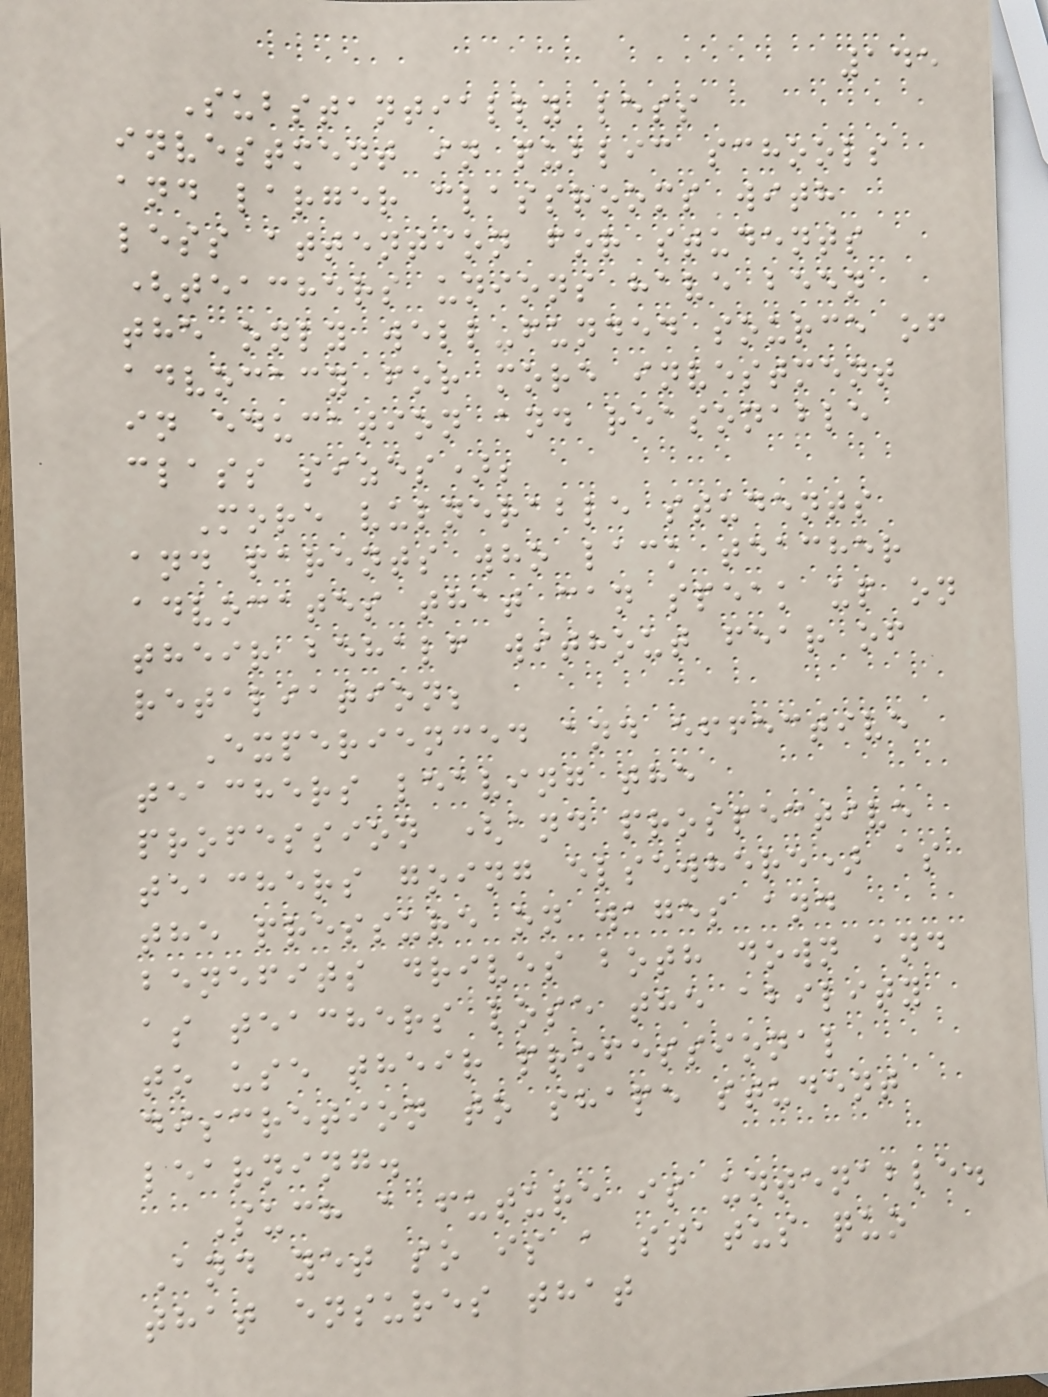145
Substantially less
investment in public schools
and larger classrooms with
less attention for students
(teachers unions have been
the only well-funded source of
advocacy for more investment
in education and reasonable
class sizes);
More vulnerable students
and parents who lack teacher
advocates that can speak up on
their behalf without fear of
retaliation;
Experienced and effective
teachers leaving the
profession (and prospective
teachers going elsewhere) as
the pressure on wages and
benefits drives both down and
as teachers lose the ability
to use their professional
discretion to shape student
learning.
Such a future is untenable.
And yet so is a status quo
that ensures that
